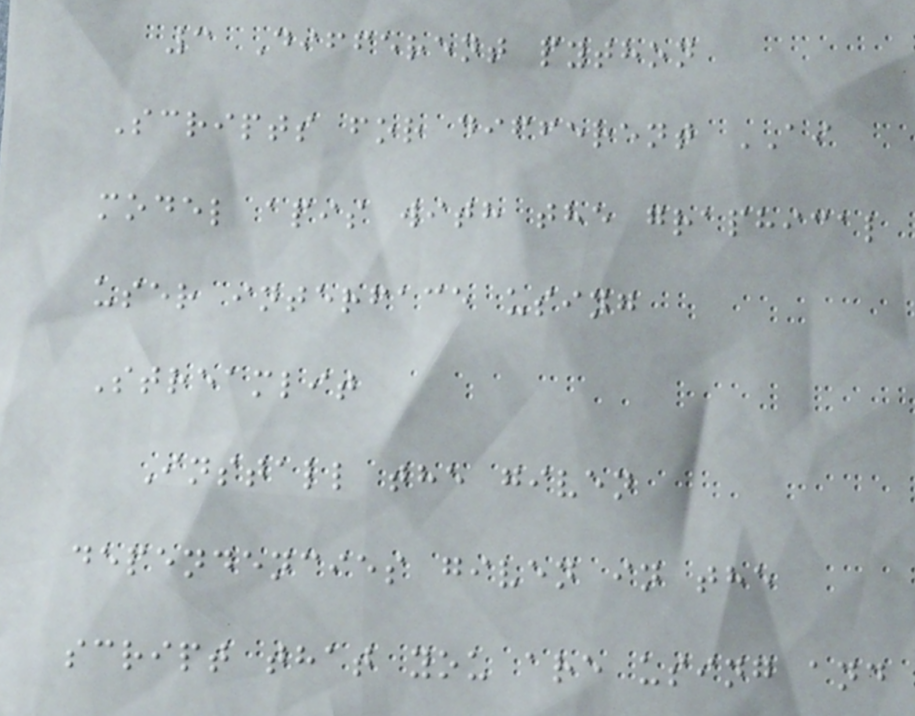3 Different python
Scripts for different AI
model apis with the graphical
user interface using
Streamlit
Install the given
dependencies given in the
script that you are using and
